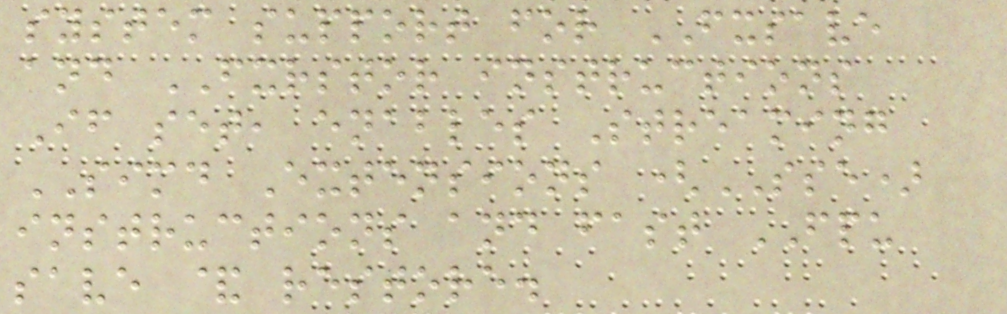system support for FXSAVE
and FXRSTOR instructions
If set, enables Streaming
SIMD Extensions (SSE)
instructions and fast FPU
save & restore.
